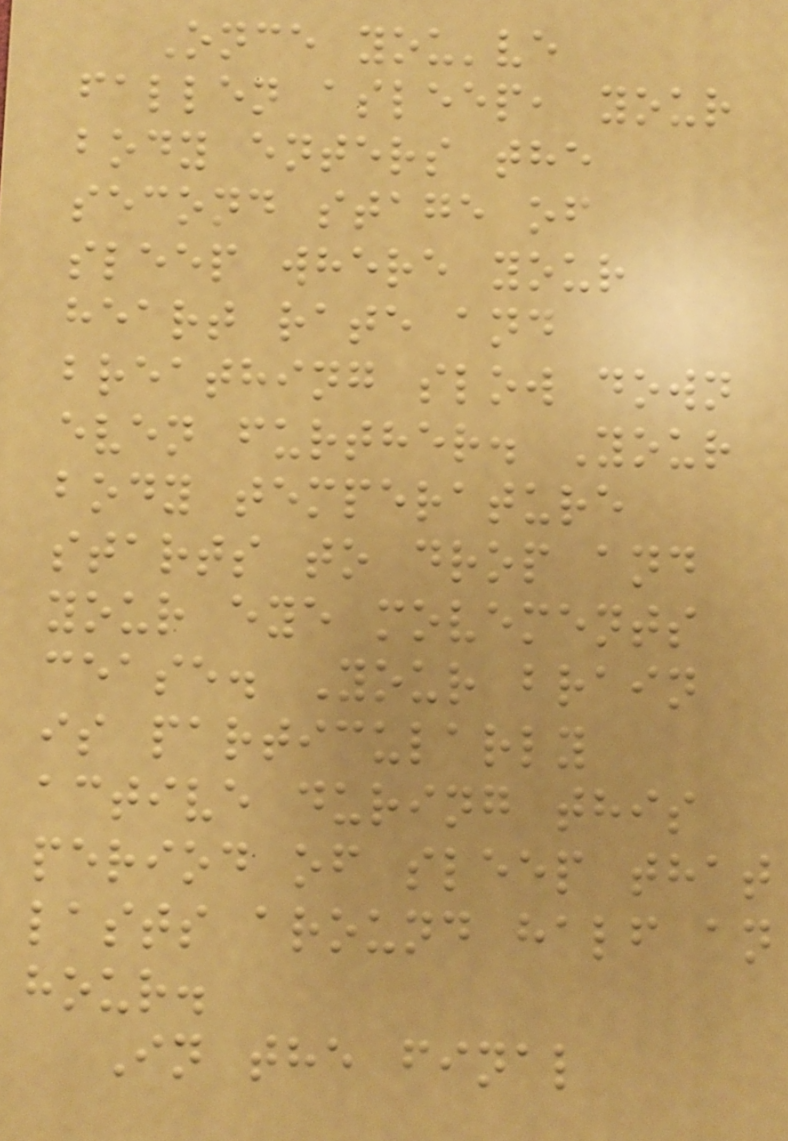Once you've
fallen asleep, your
body enters the
second stage of
sleep where your
heart rate and
breathing slow down
even further. Your
body temperature
starts to drop and
your eye movements
cease. Your brain
is particularly
active during this
period of sleep that
lasts around half an
hour.
In the final
